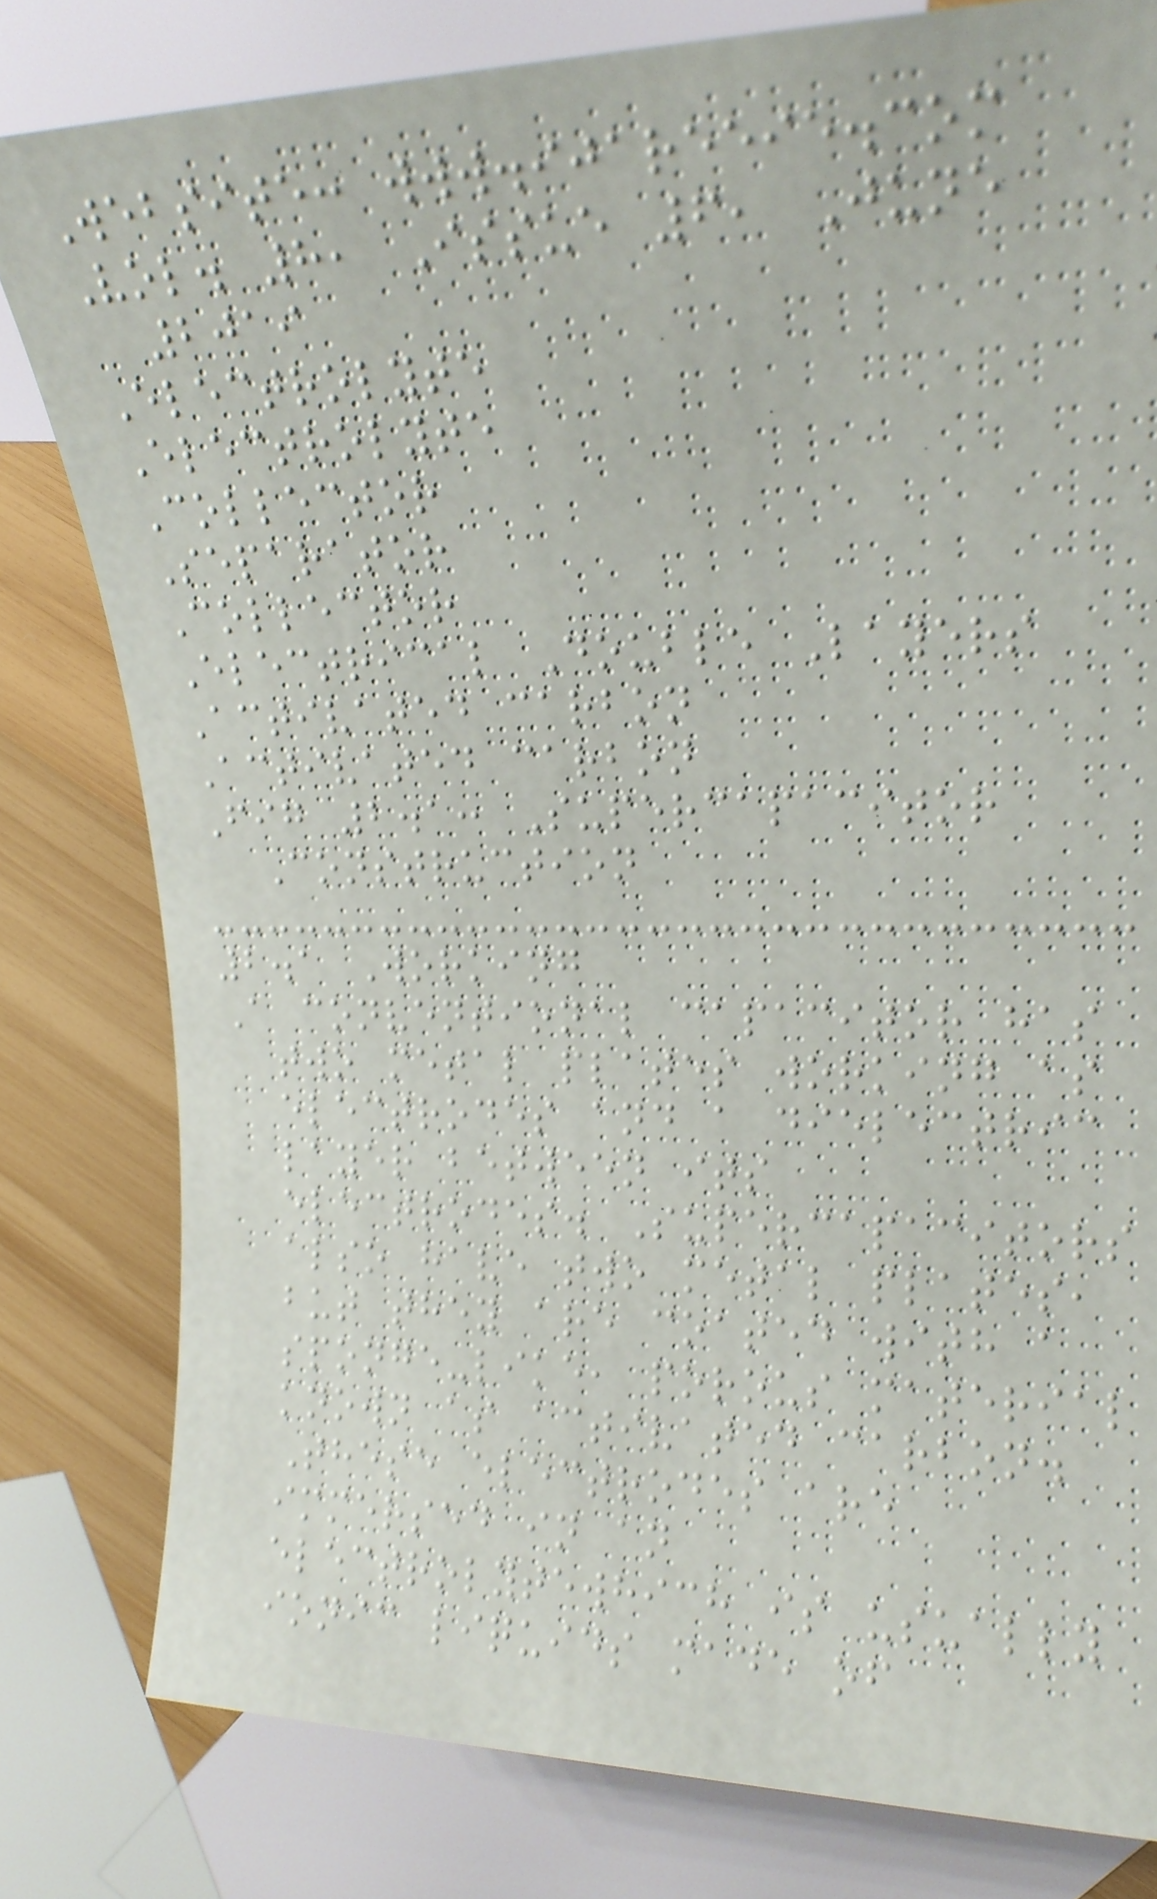Website: www.ijareeie.com
Vol. 8, Issue 6, June
2019
Electrolyte
Electrolyte
Collector
Separator
Collector
Electrical Double Layers
Activated carbon
Activated carbon
Fig 2.1: Supercapacitor
Construction
2.1 Working
A conventional capacitor has
two metal plates working as
electrodes and a dielectric
layer between its
electrodes. Supercapacitors
also have two metal plates,
but they are coated with a
sponge-like, porous material
known as activated carbon.
These electrodes are
immersed in an
electrolytewhich is usually
ionic liquids made of
